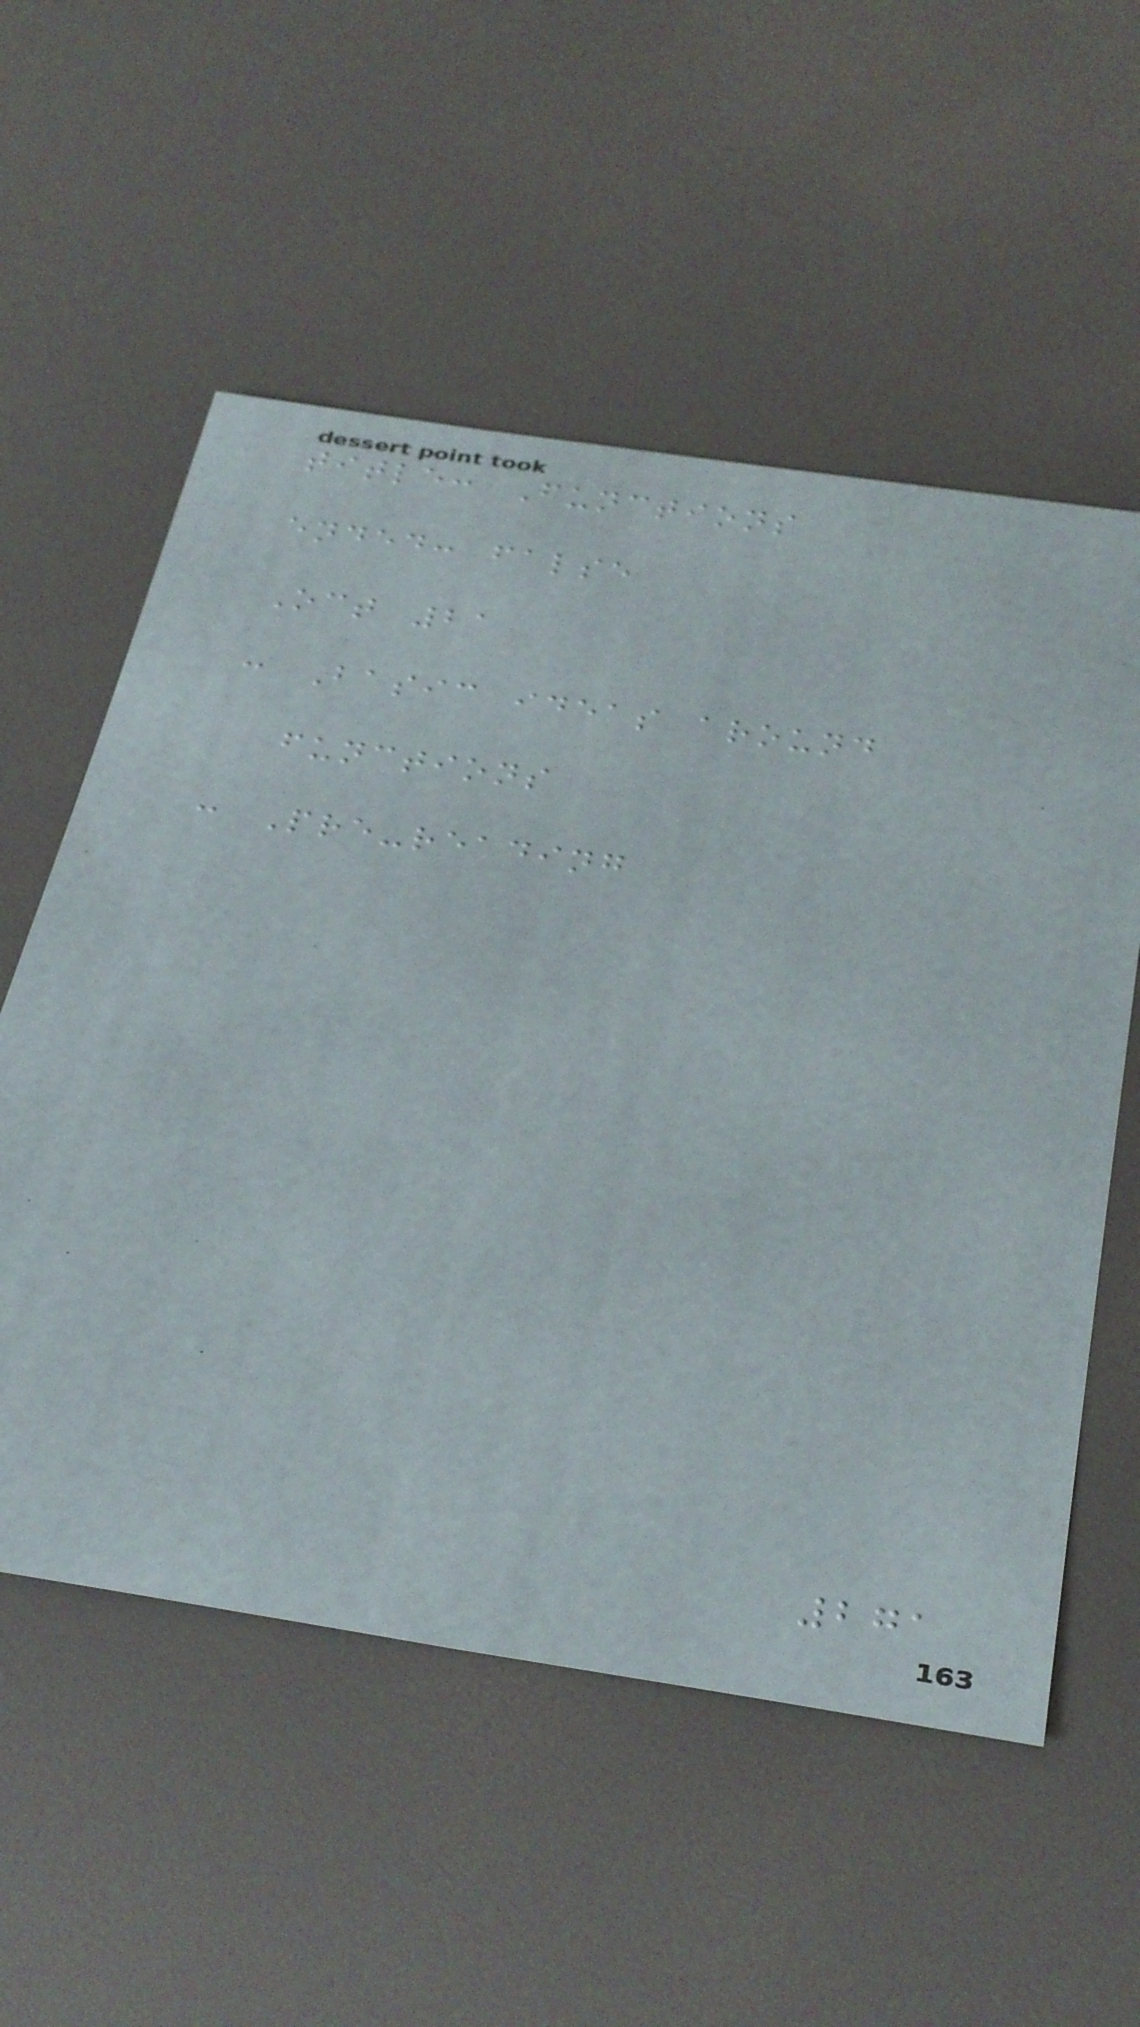title: Functions
ended: false
Oct 21
: Basic ideas around
functions
: Pre-reading
271
